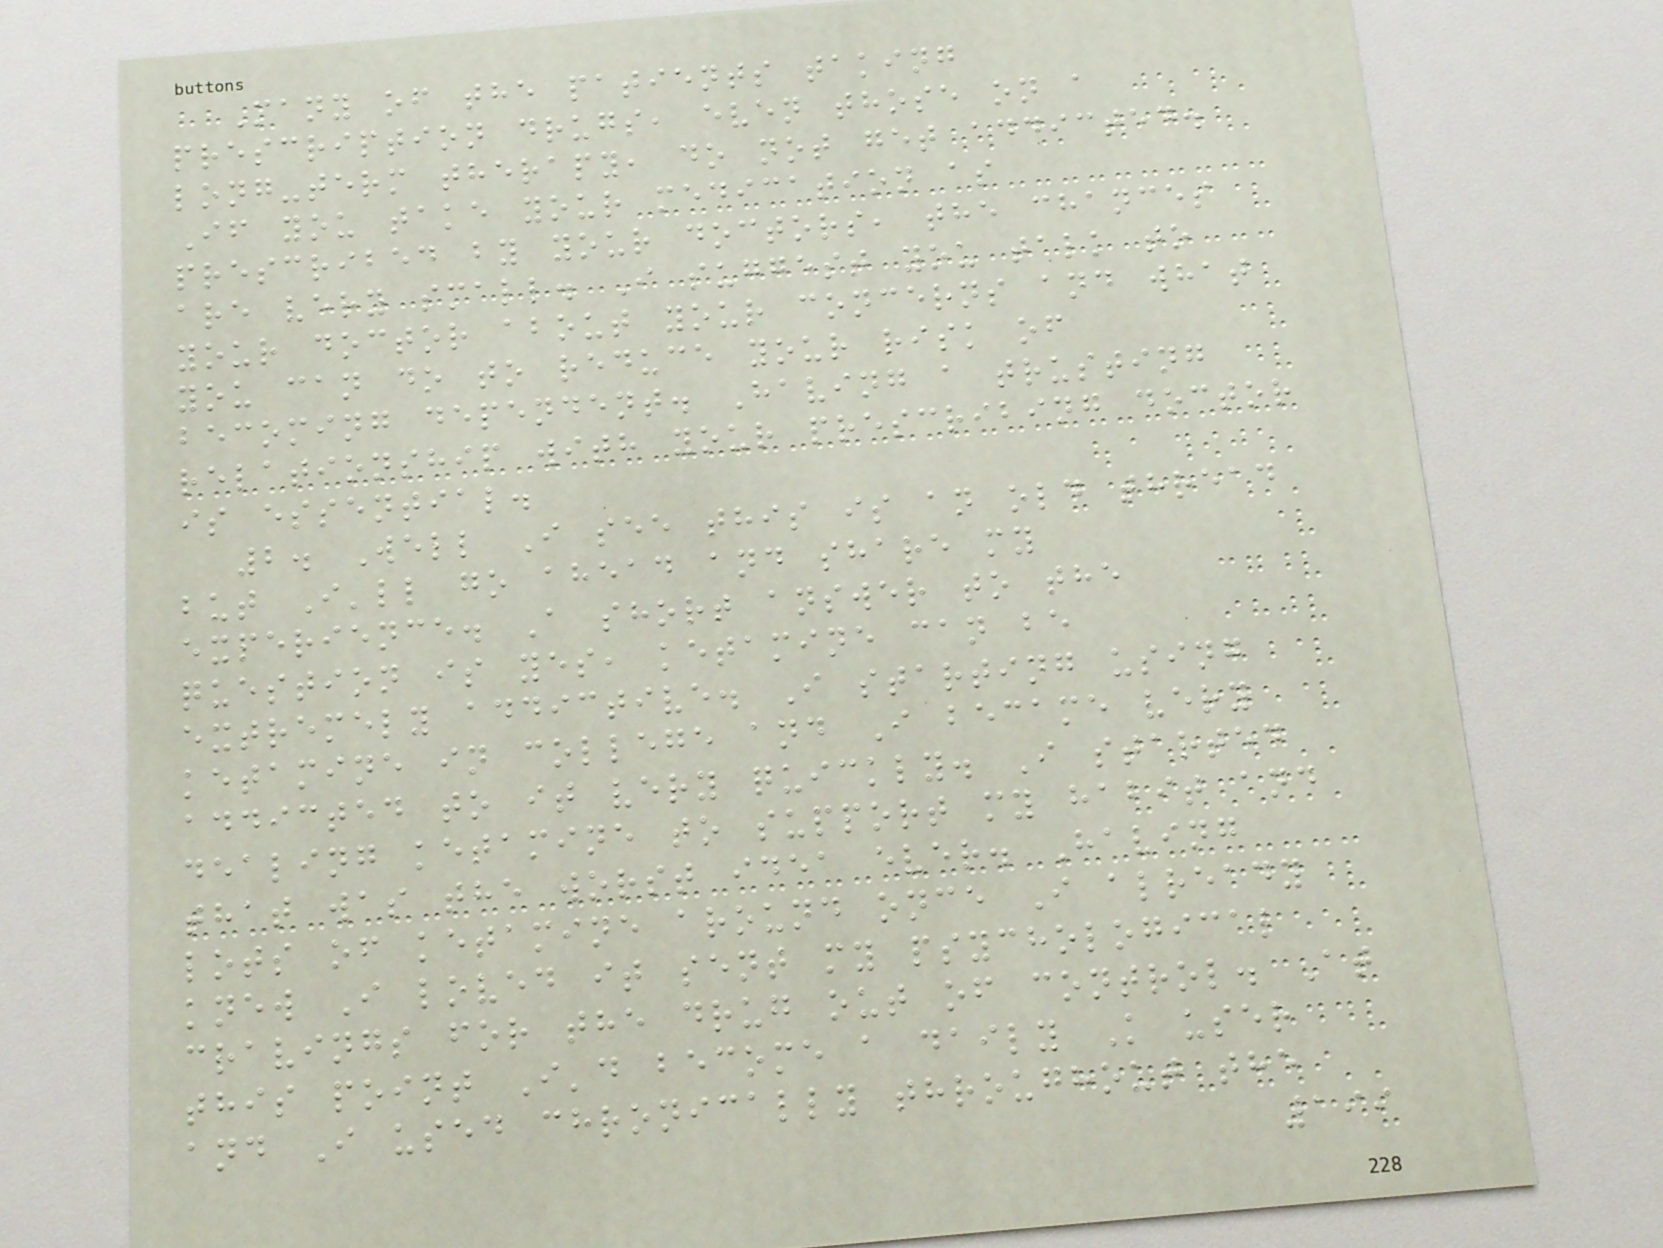Many of the patients taking
prescription drugs, even those on a
long-term therapy, do not get addicted.
If you take your medication as
prescribed by your doctors, the chances
are very small. I suggest you talk to
your doctor about your concerns and what
you can do to reduce your risk of
becoming dependent. Having a trusting
relationship with your prescribing doctor
is essential.
2. Well I see this is an old thread
but I'll go ahead and share my
experience. A short answer to the
question is yes, ketamine can be
extremely addictive. I starting using
ketamine in college and I became very
addicted to it very quickly. I started
dealing ketamine to support my habit and
that was the worst idea ever. Having
lots of ketamine around once I already
knew I loved it sent my psychological
cravings for the drug out of control. At
this point I'd become a daily K user
and I used chronically throughout the
199
